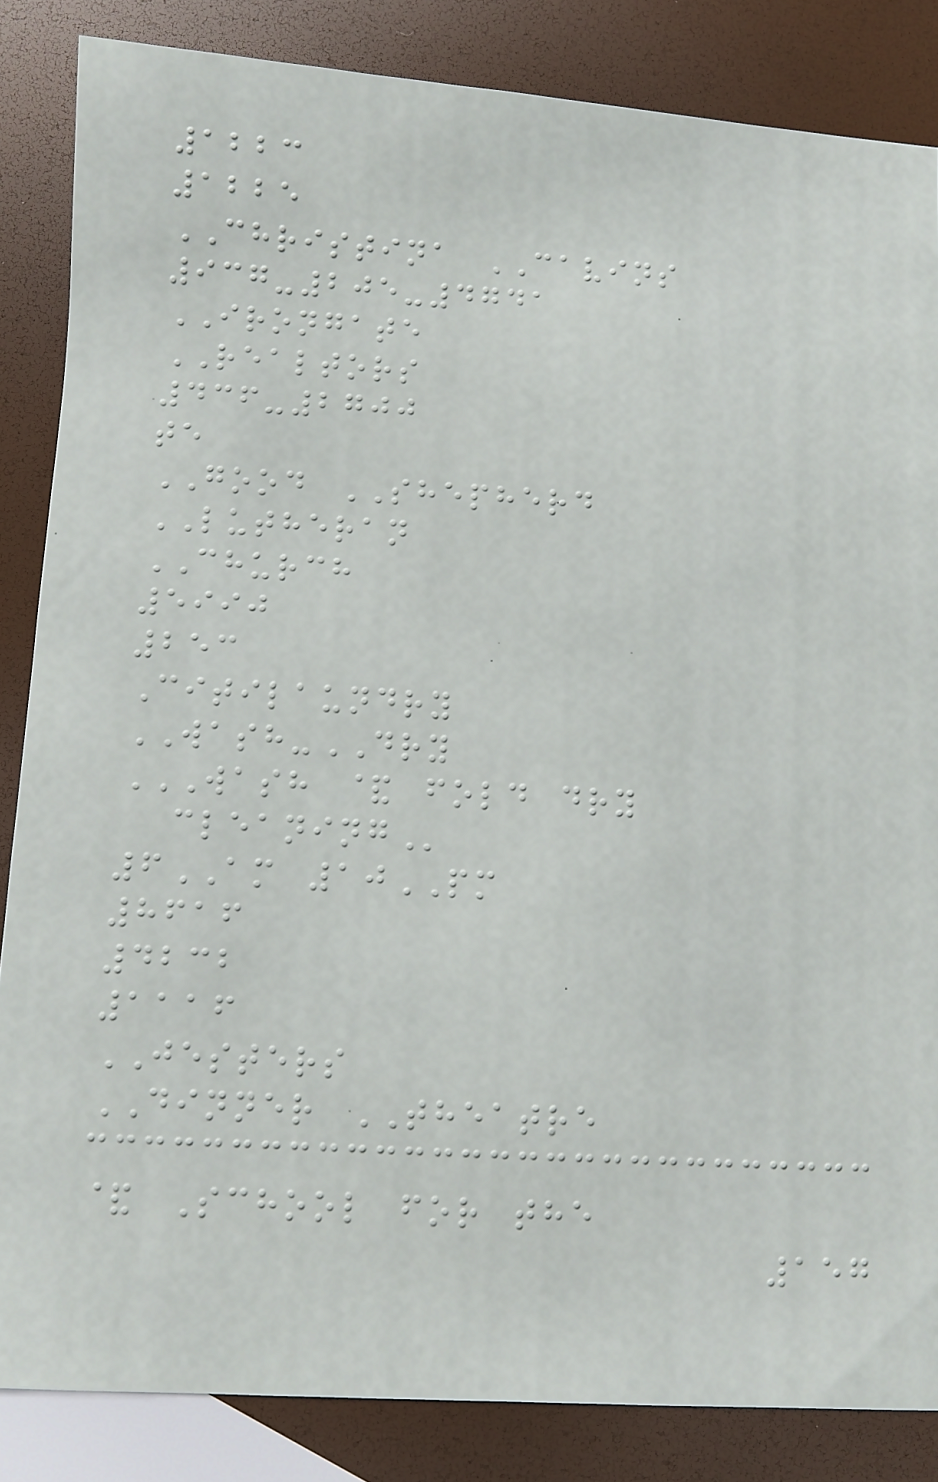1223
1225
CHRISTINA CAVINS
937-205-4741
IRONGATE
REALTORS
436-2700
te
GOOD SHEPHERD
LUTHERAN
CHURCH
5990
253
Citilaundry
WASH-DRY
WASH & FOLD DRY
CLEANING
6AM 10PM
8616
4232
1116
JESTERS
DINNER THEATRE
& School for the
157
